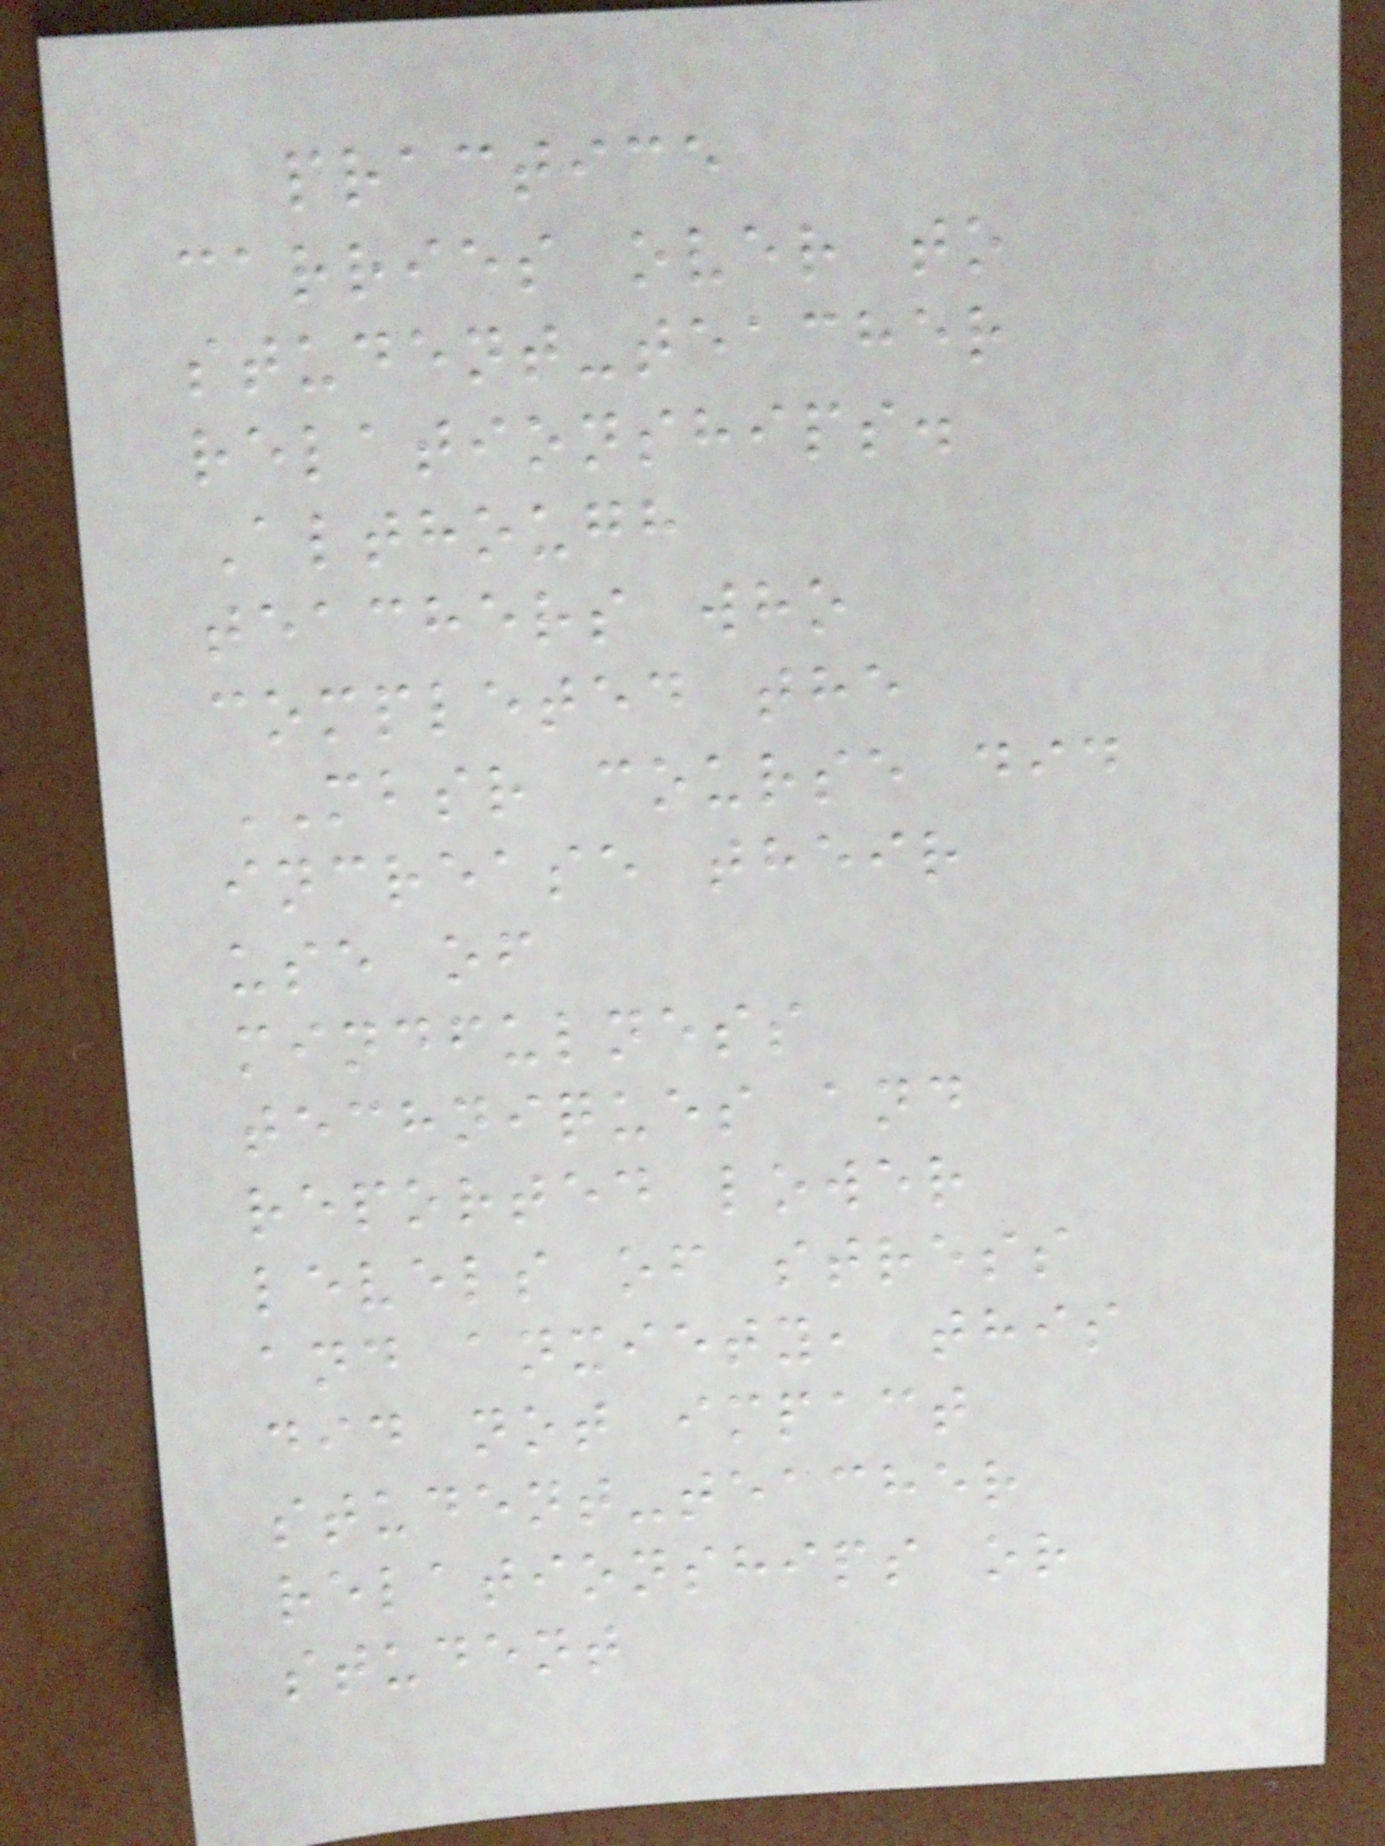practice
carries over to
student-teacher
relationships.
Although
teachers who
completed the
MBSR course did
increase their
use of
mindfulness
techniques and
reported lower
levels of stress
and anxiety, this
did not impact
student-teacher
relationships or
student
